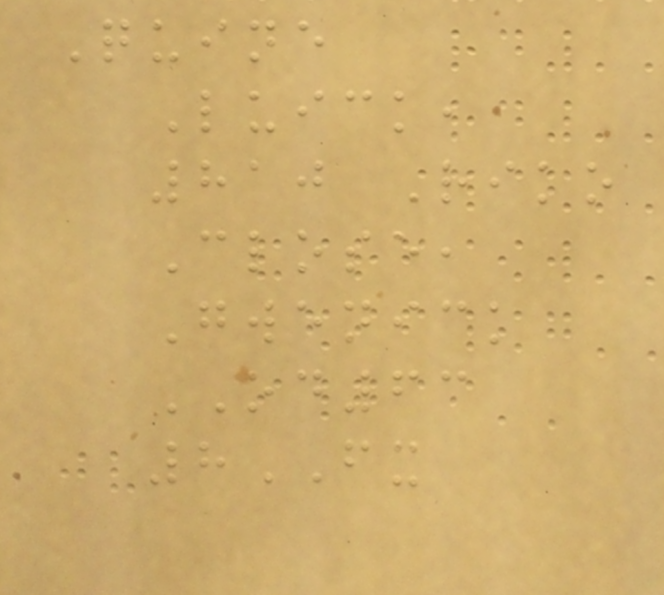Quine
Luick,
810 Riko
Close,
Gwenick
OD63
8FX
